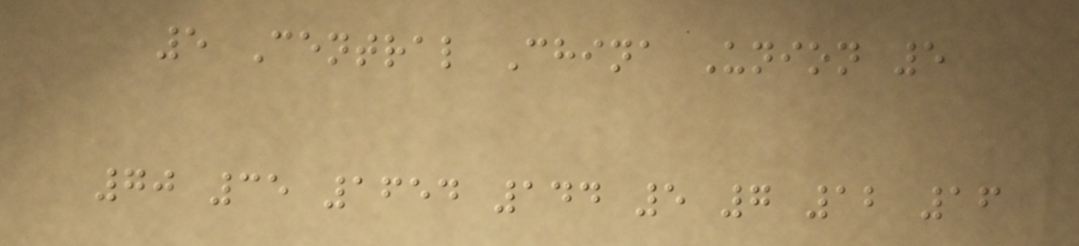5 Central China Union 5
70 35 1654 144 5 7 12 16
